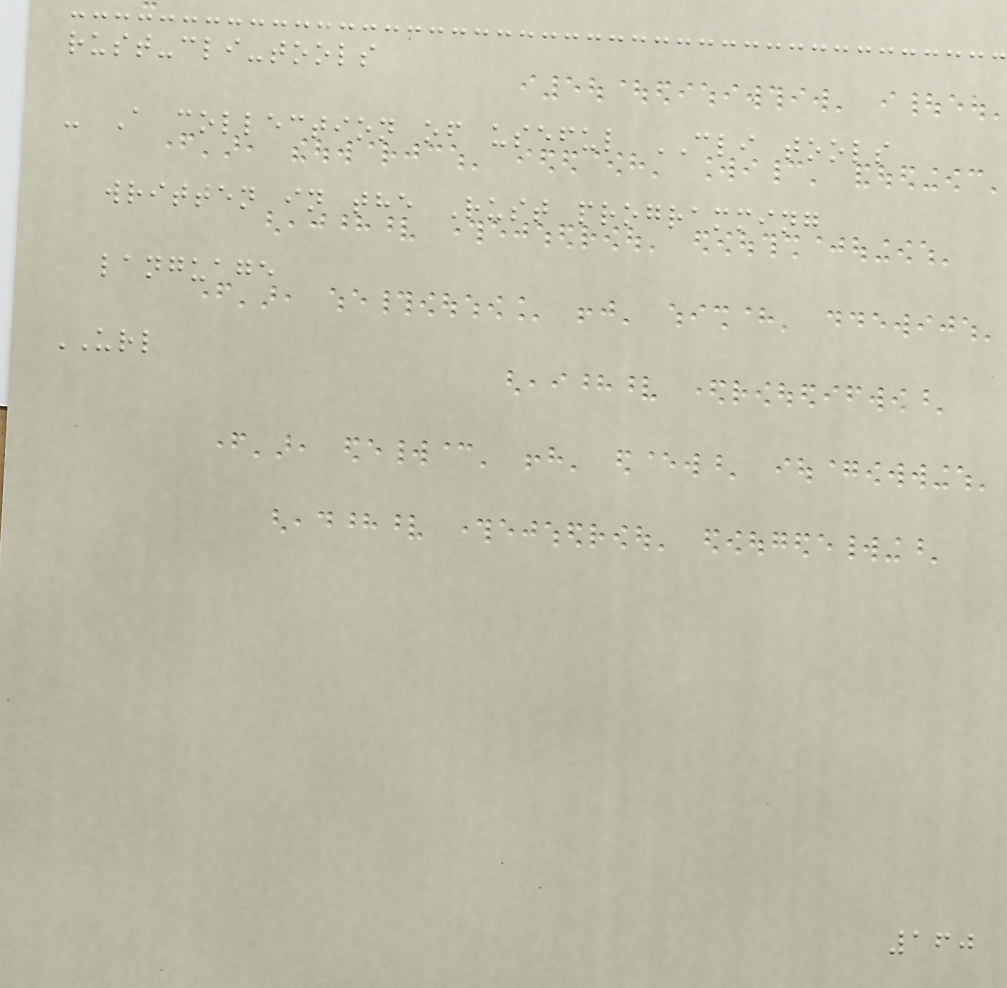rust-cli-tools
- A collection of useful CLI tools
written in the Rust programming
language
URL
160
